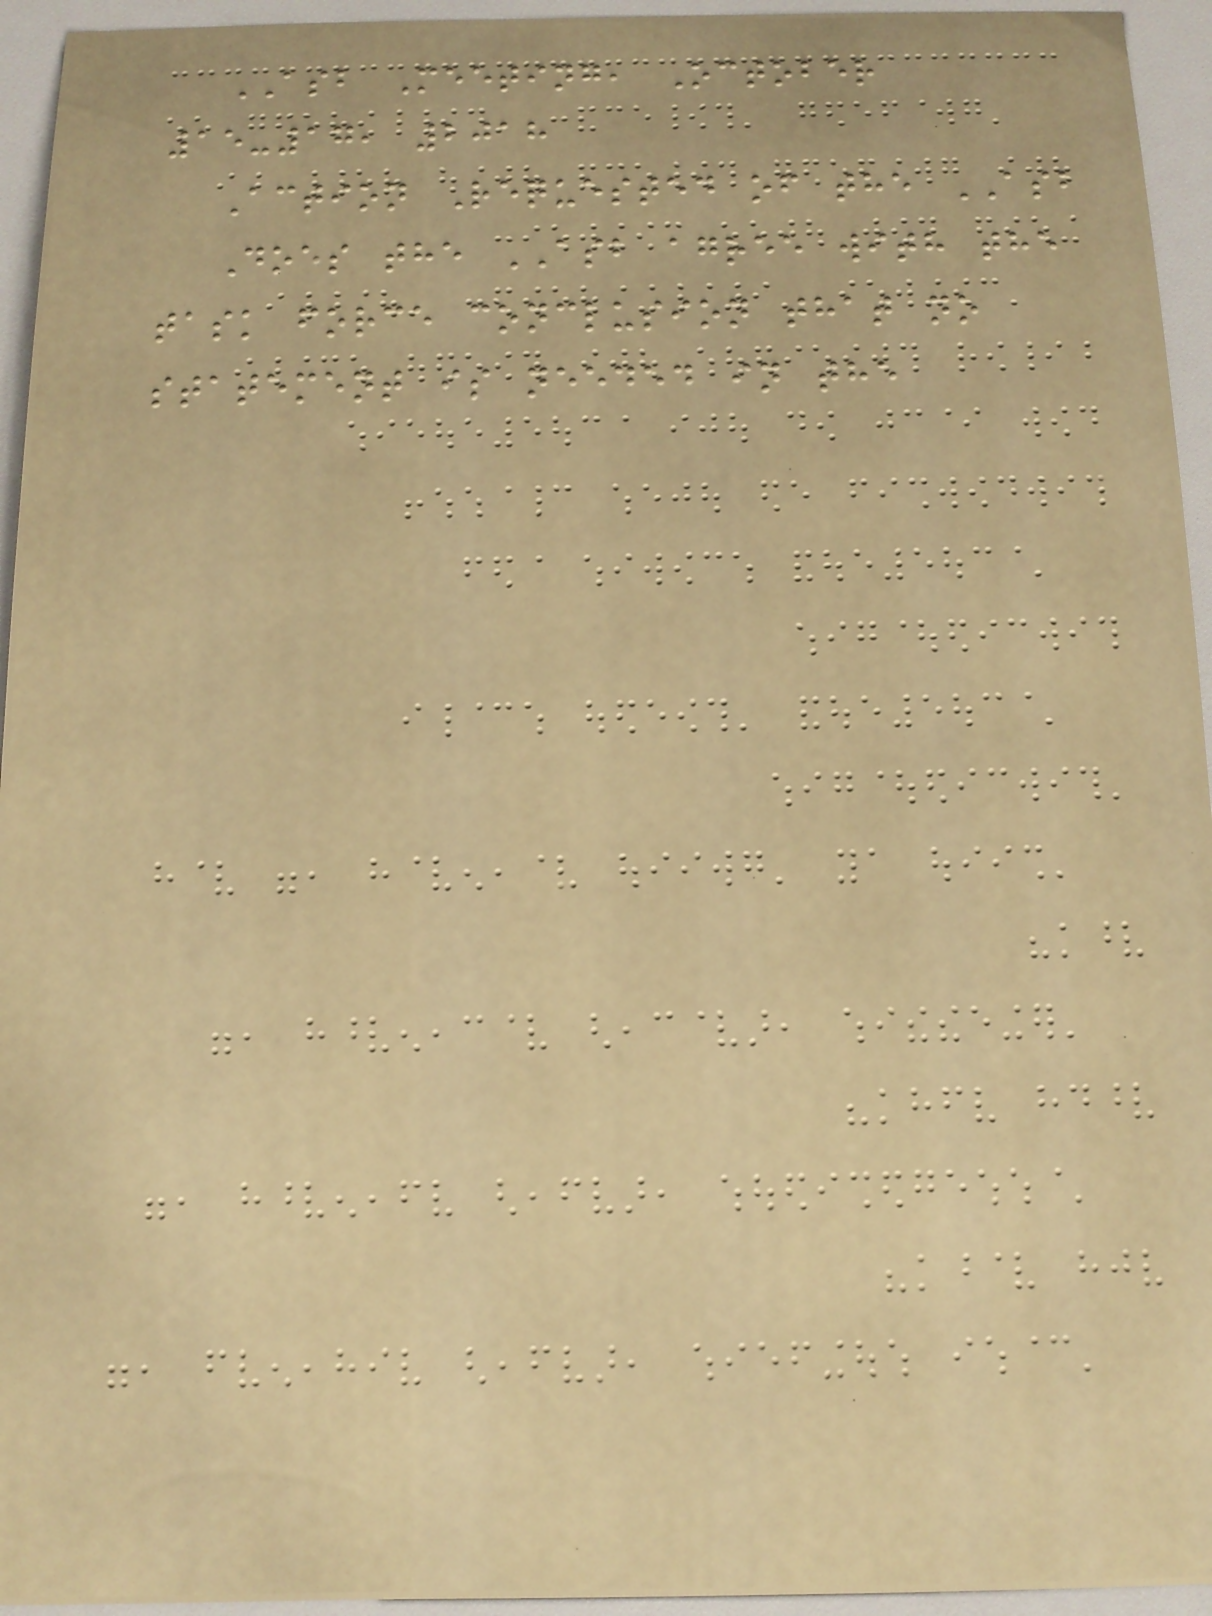ASB Meeting, October
15-17, 2018
Action Requested of the ASB
Does the ASB agree with the
task force conclusion that no
statement is needed in the
